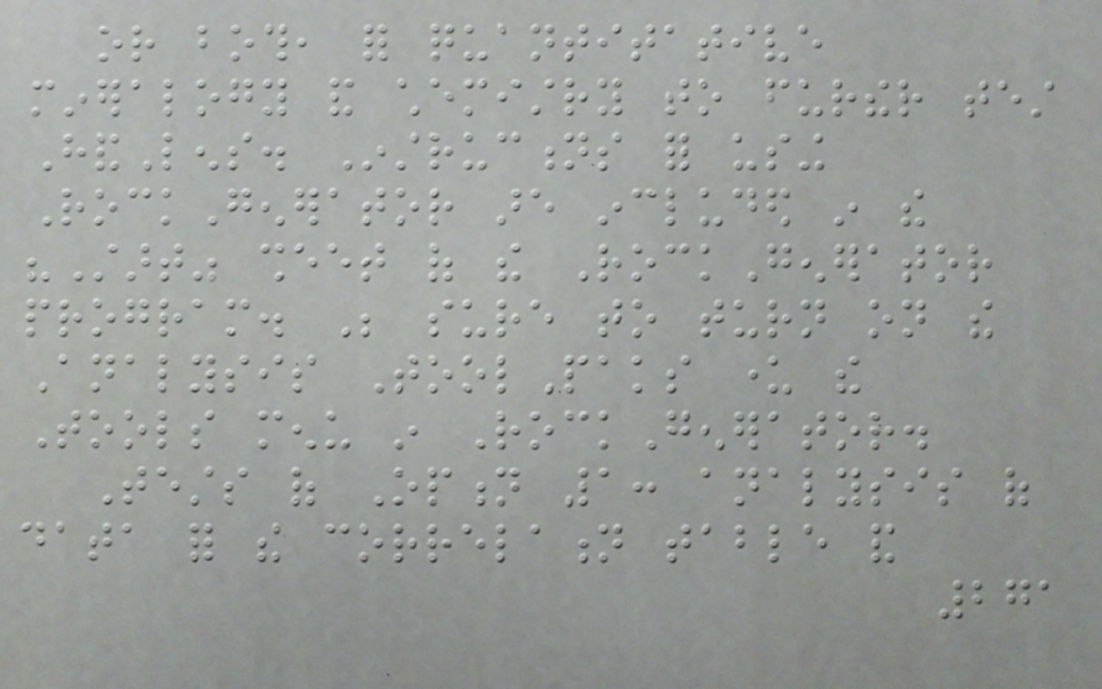or both, for quantitative
mineralogy and chemistry to further test
HandLens. Instructions for using
RockGenerator are included in the
"Start" sheet of the RockGenerator
program. Be sure to turn on the
Analysis ToolPaks under the
Tools menu in RockGenerator.
Tests of Option 1: analysis of
data for the correlation table and
271
